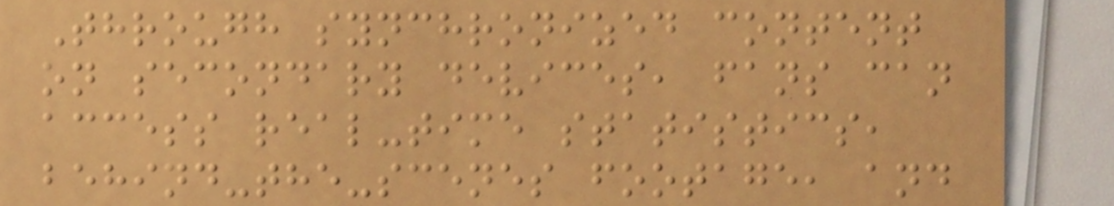Through synchronized content
on secondary devices, fans can
access real-time statistics,
behind-the-scenes footage, and
